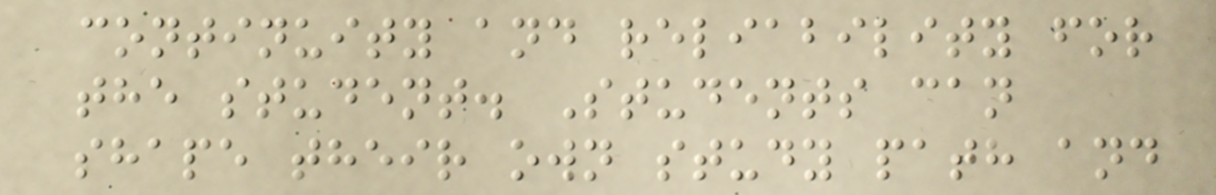continuity and reliability for
the student. Students can
shape their own study path and
